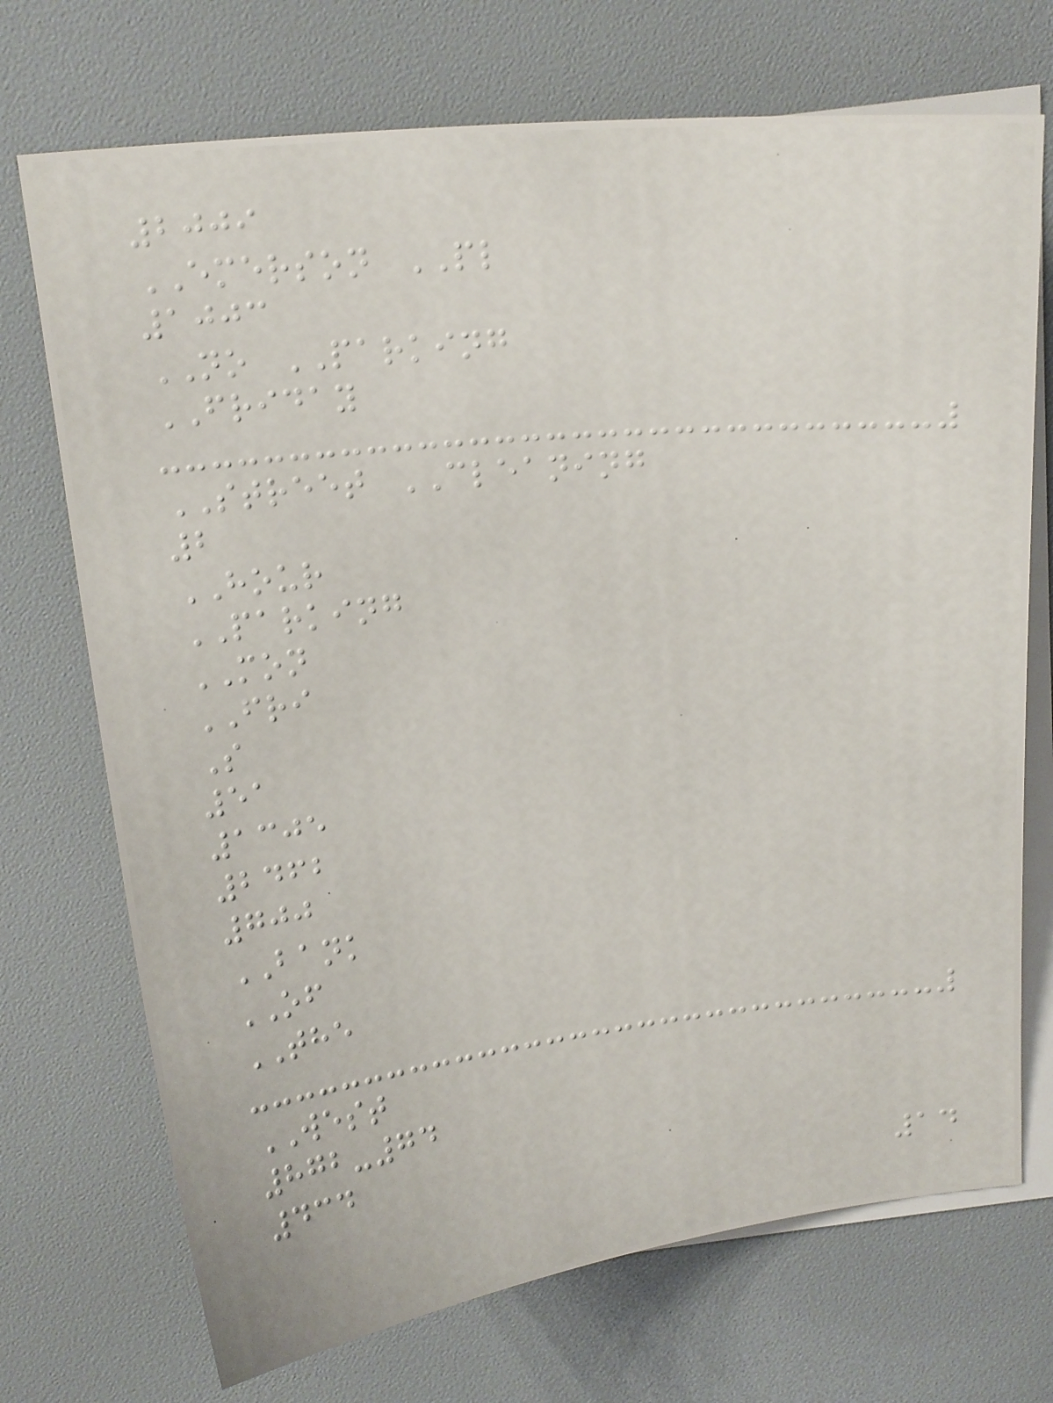2009
EMERSON PL
1003
NO PARKING
FRIDAY
STREET CLEANING
2
HOUR
PARKING
MON
FRI
S
51
1305
2462
700
BANK
OF
THE
WEST
872-74
434
14
